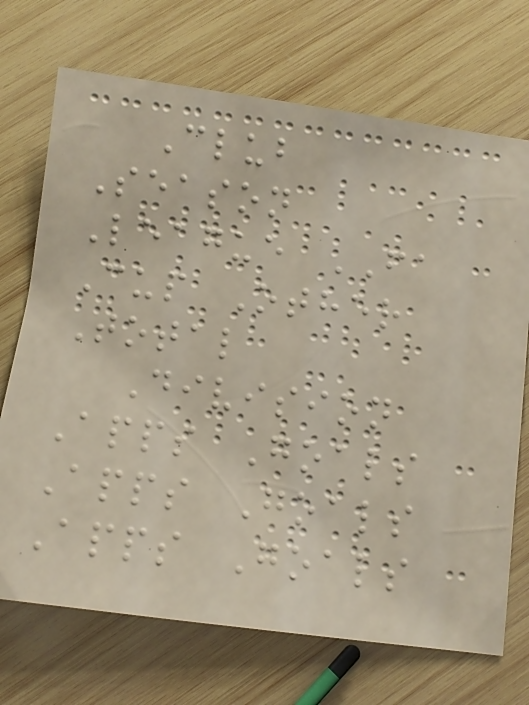Club
Season
League FA
Cup Other
Total
Division
Apps Goals
Apps Goals
Apps Goals
